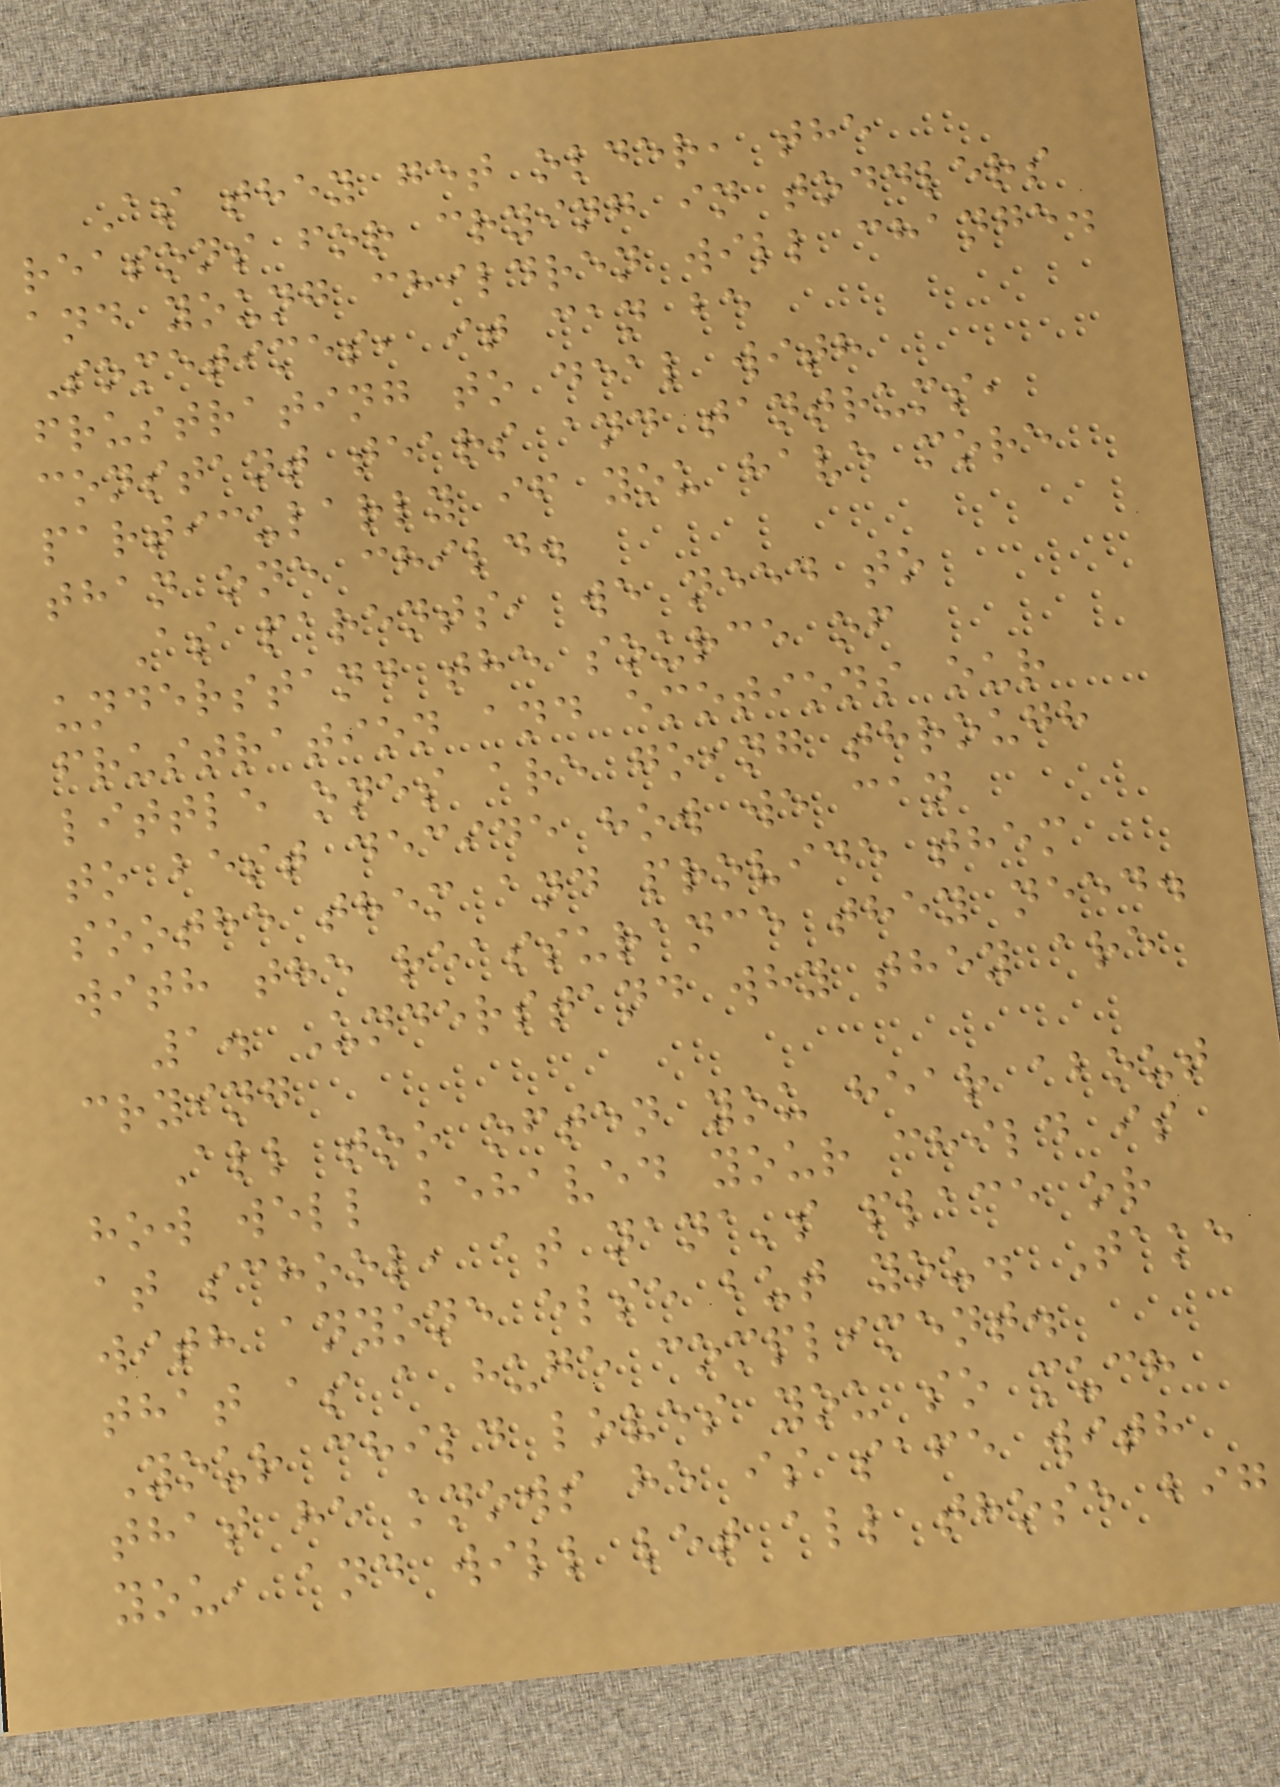As they get older, the
reasons for crying in toddlers
and young children will change.
Sometimes, it can be
frustrating to deal with
constant tears and tantrums,
particularly if you have more
than one child.
As parents, we need to
understand the source of
frustration and emotions our
little ones are going through
to best decide how we can
soothe them and provide them
with the reassurance they need.
1. Understand why they are
crying
All too often you hear about
how well behaved your child is
at school, at nana's place or
with anyone else but you. Take
that as a huge compliment.
Your child loves you so much
that he knows he is safe with
you, and will let all those big
